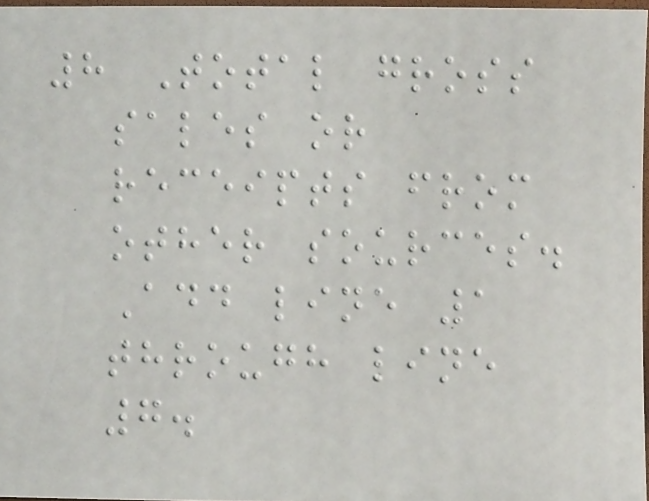8 Total gross
sales or
receipts from
other sources.
Add line 1
through line
7.
